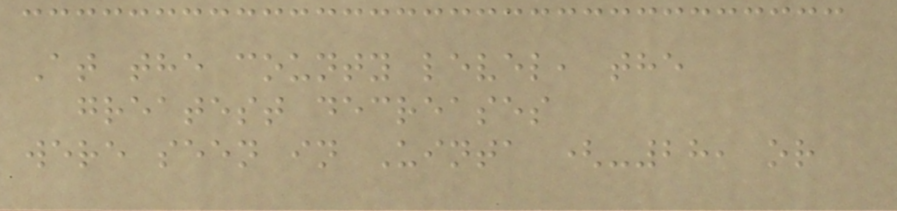At the county level, the
greatest decreases
were seen in Uinta (-28, or
